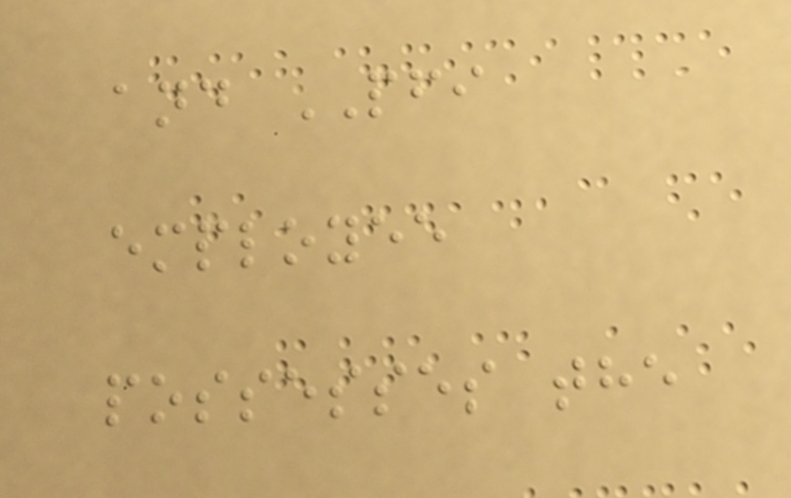and PFI
employee
possesses the
